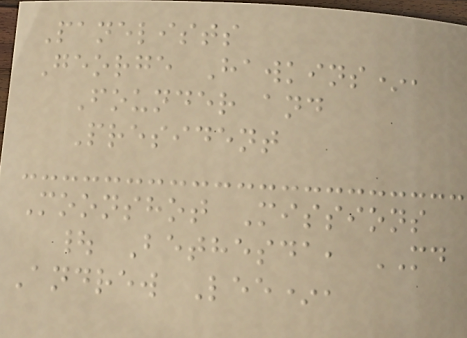Panelists
George Hawkins*,
Founder and
President
Moonshot Missions
| Bethesda, MD
Andrew Lee*,
